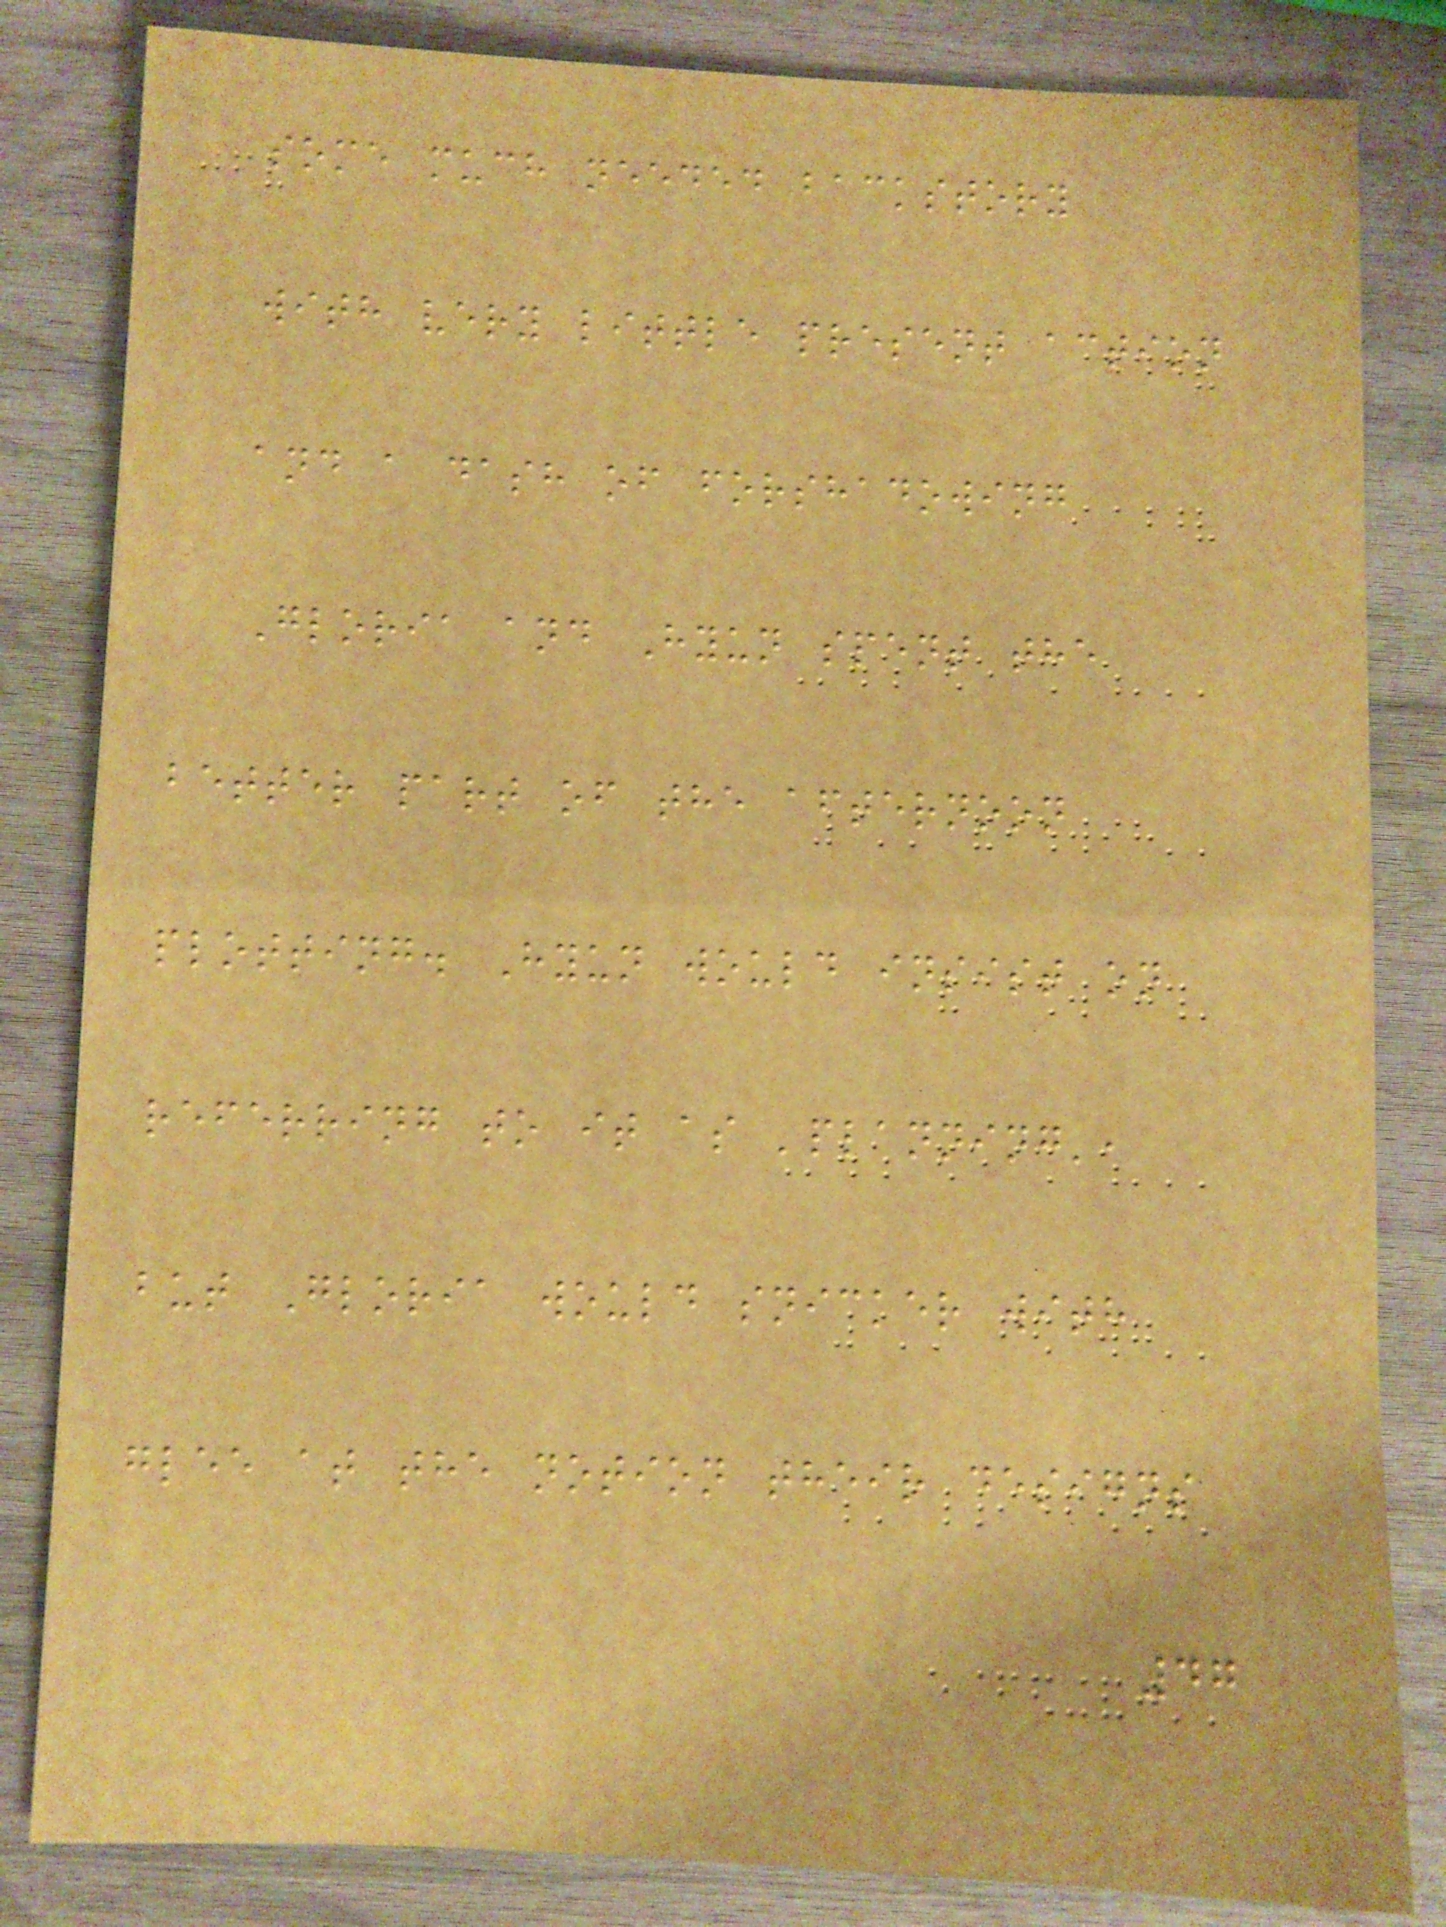some much needed backstory
with very little present action
and a dash of forshadowing
Gloria and Hyun spent the
better part of the afternoon
plotting. Hyun would insist on
referring to it as 'planning',
but Gloria would snicker with
glee at the notion their designs
47
